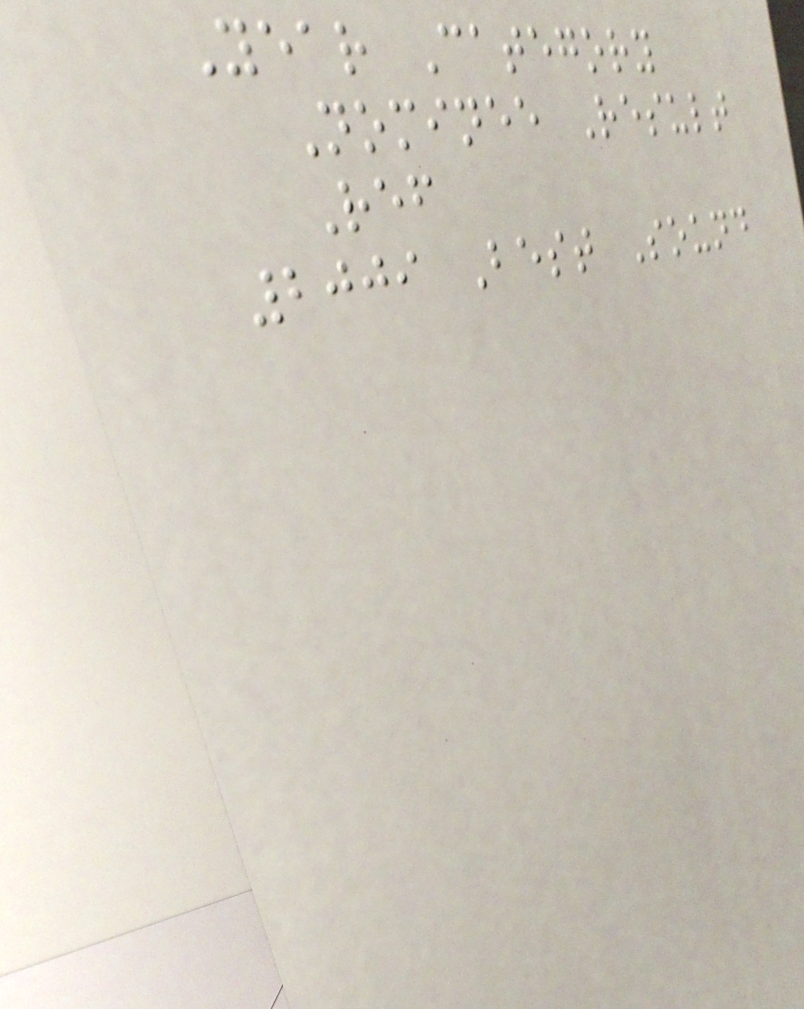Year Category
Nominee Result
Ref
2009 Best Sound
